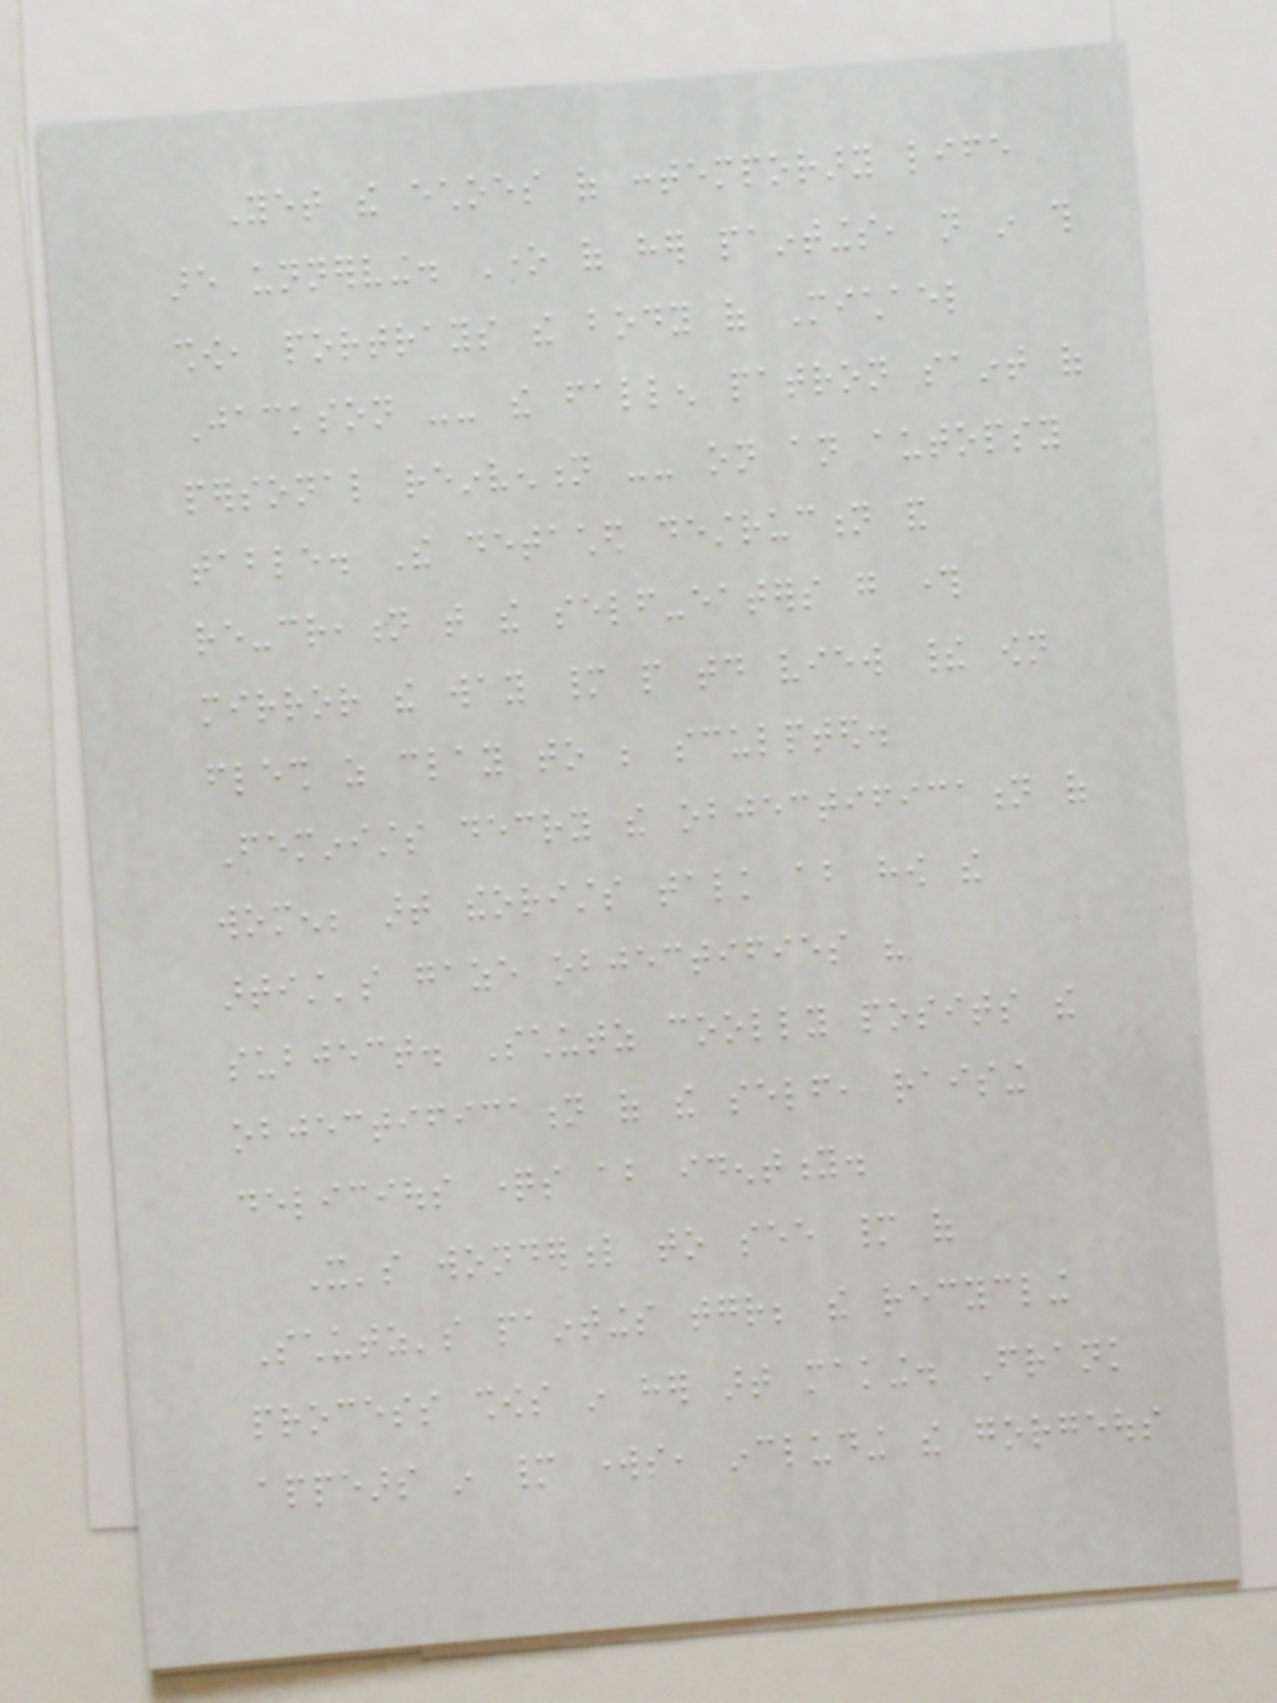Yet the echoes of contemporary life
are unnerving. One of her paintings, not in this
show, portrays the body of Michael
Jackson -- the fallen patron saint of
personal reinvention -- on an autopsy
table. The detached destruction and
re-creation that the self-eaters go through
mirror the way many people today view their own
flesh as clay to be sculpted.
Feminists decry the objectification of
women; art theorists talk about how the
artist's gaze objectifies his
subject. Schutz coolly posits the
objectification of the self, raising
delicious questions about identity.
It's wonderful to see many of
Schutz's paintings together; the recycling
process shows in her art making. Frank
appears in many works, including the gorgeous
